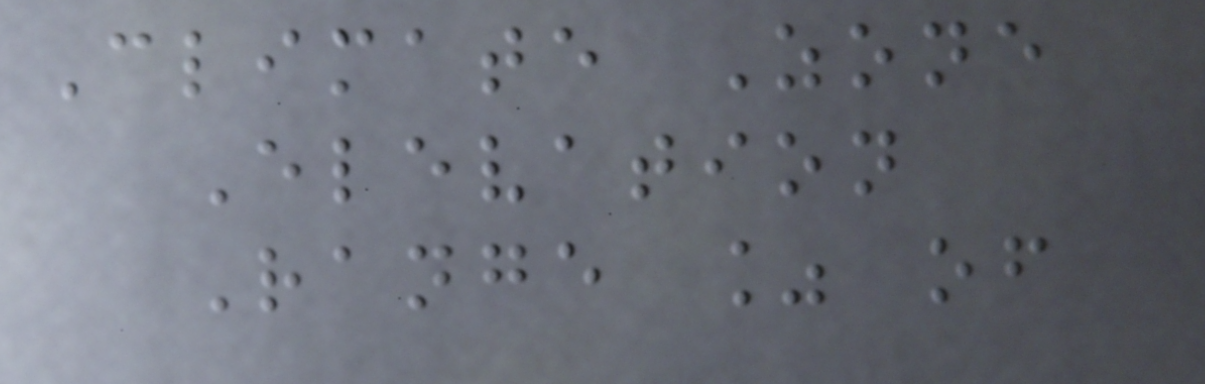Climate Zone
Elevation
Range % of
